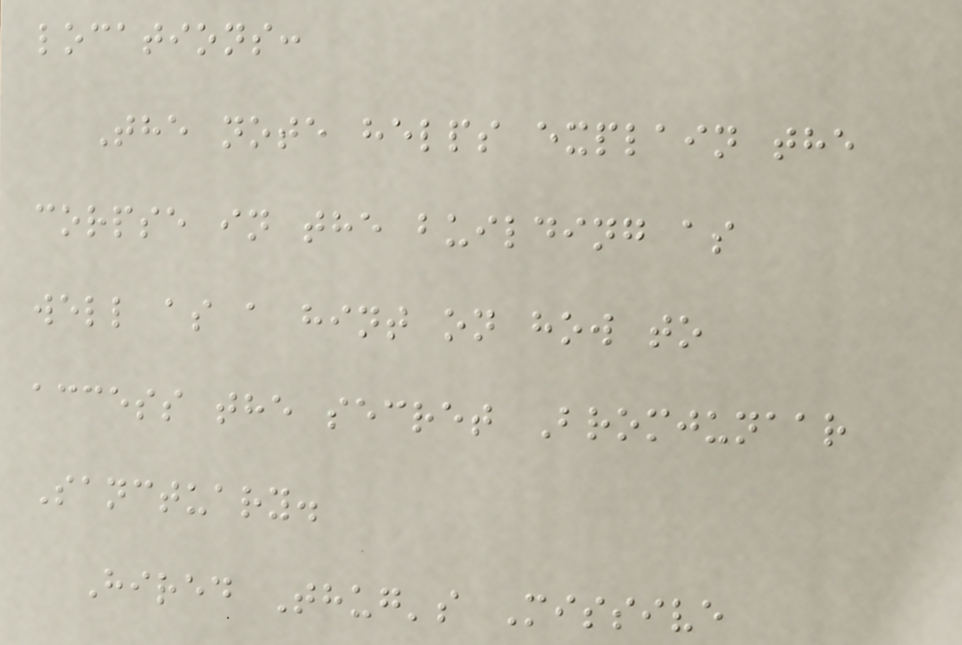locations:
The note helps explain the
corpse in the building as
well as a hint on how to
access the secret Bromjunaar
Sanctuary.
Hired Thug's Missive
